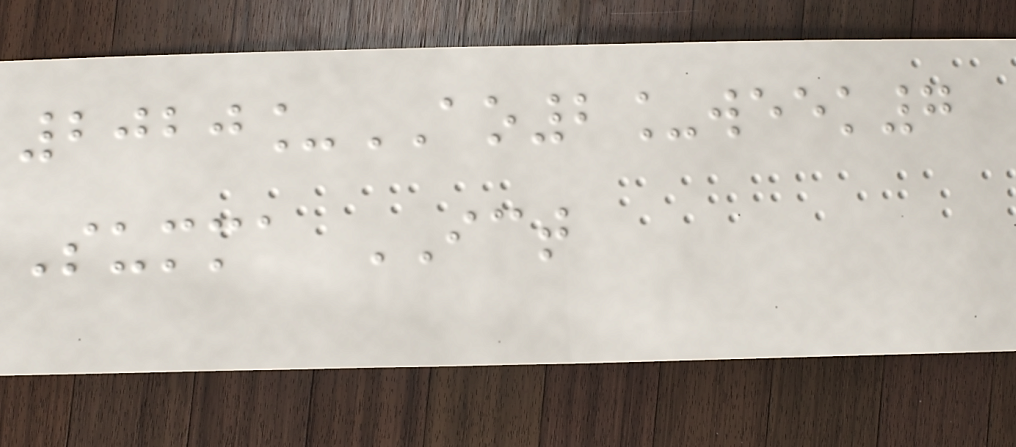2020_AO2_week7
Summa ICT
